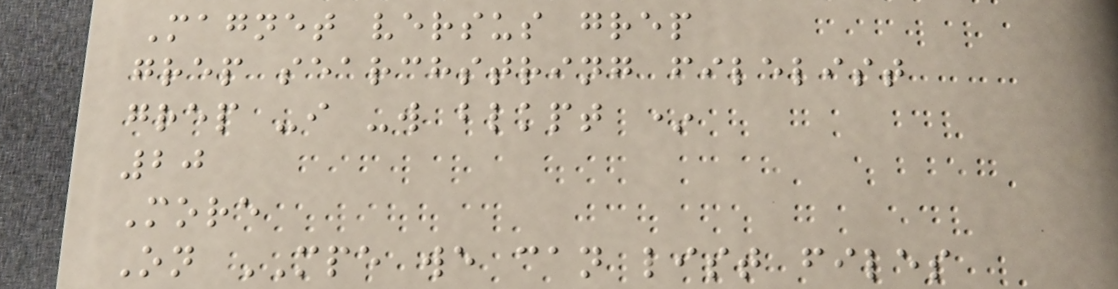Magnet versus grep
grep searchstring filelist
grep -i -w blkpt *
20
More
On MPE we can list files
